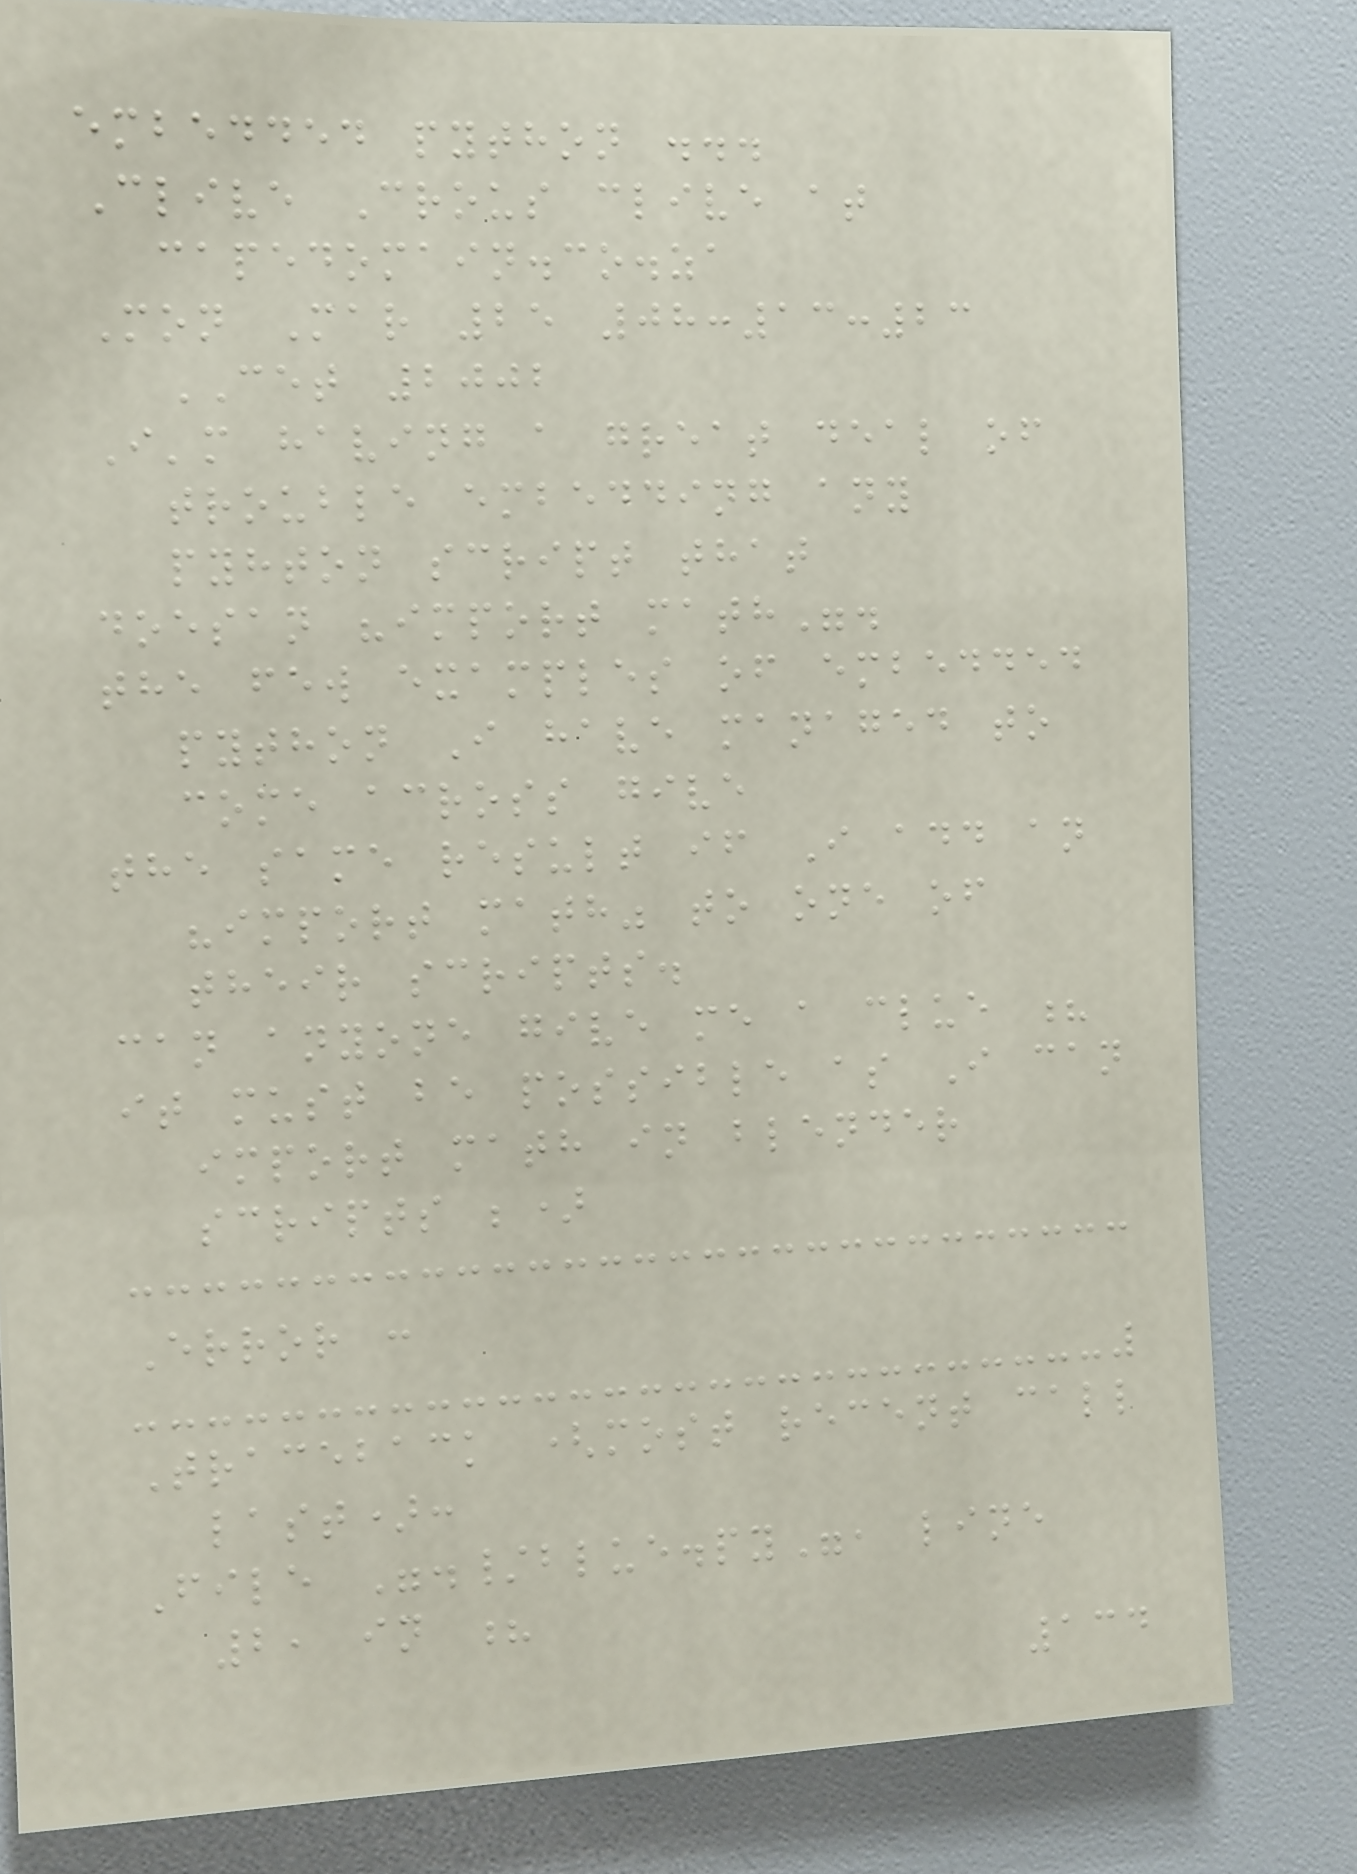embedded python ...
Clive Crous clive at
capedomain.co.za
Mon Mar 25 08:13:23
CET 2002
I'm having a great deal of
trouble embedding any
pyhton script that
doesan "import math".
the few examples of embedded
python I have managed to
come across give
the same result if I add an
"import math" to one of
their scripts.
can anyone give me a clue ?
it must be possible as I can
import math in blender
scripts ;)
Error :
Traceback (most recent call
last):
File "./blue.py", line
2, in ?
134
